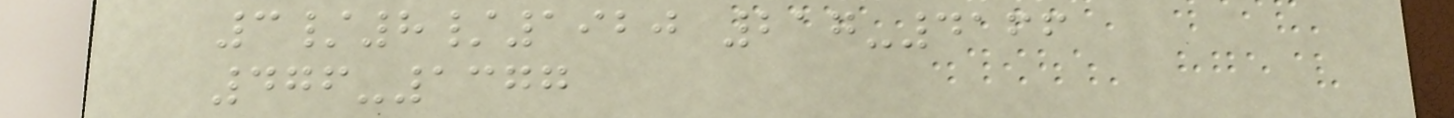3/8/1920 217-4166
476-1377
